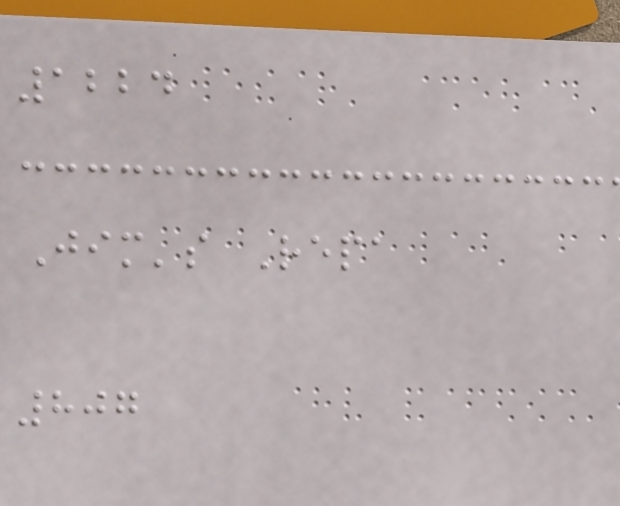1224
Jim's Repa
807
